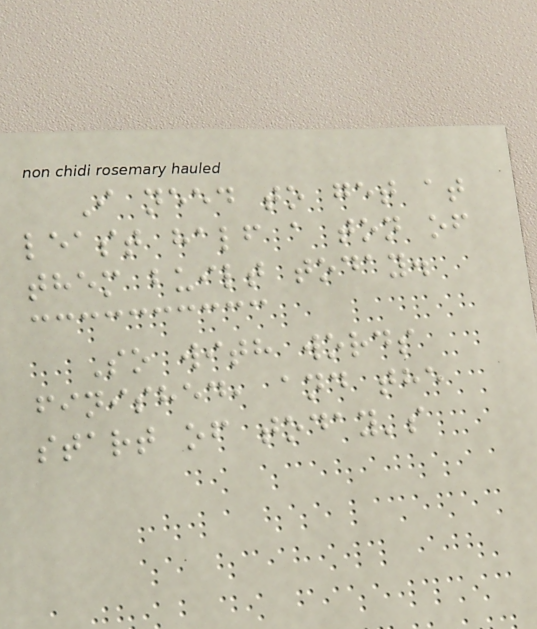I need to get at
least half a ton of
them built today.
So with words
finished, and the
start of today's
